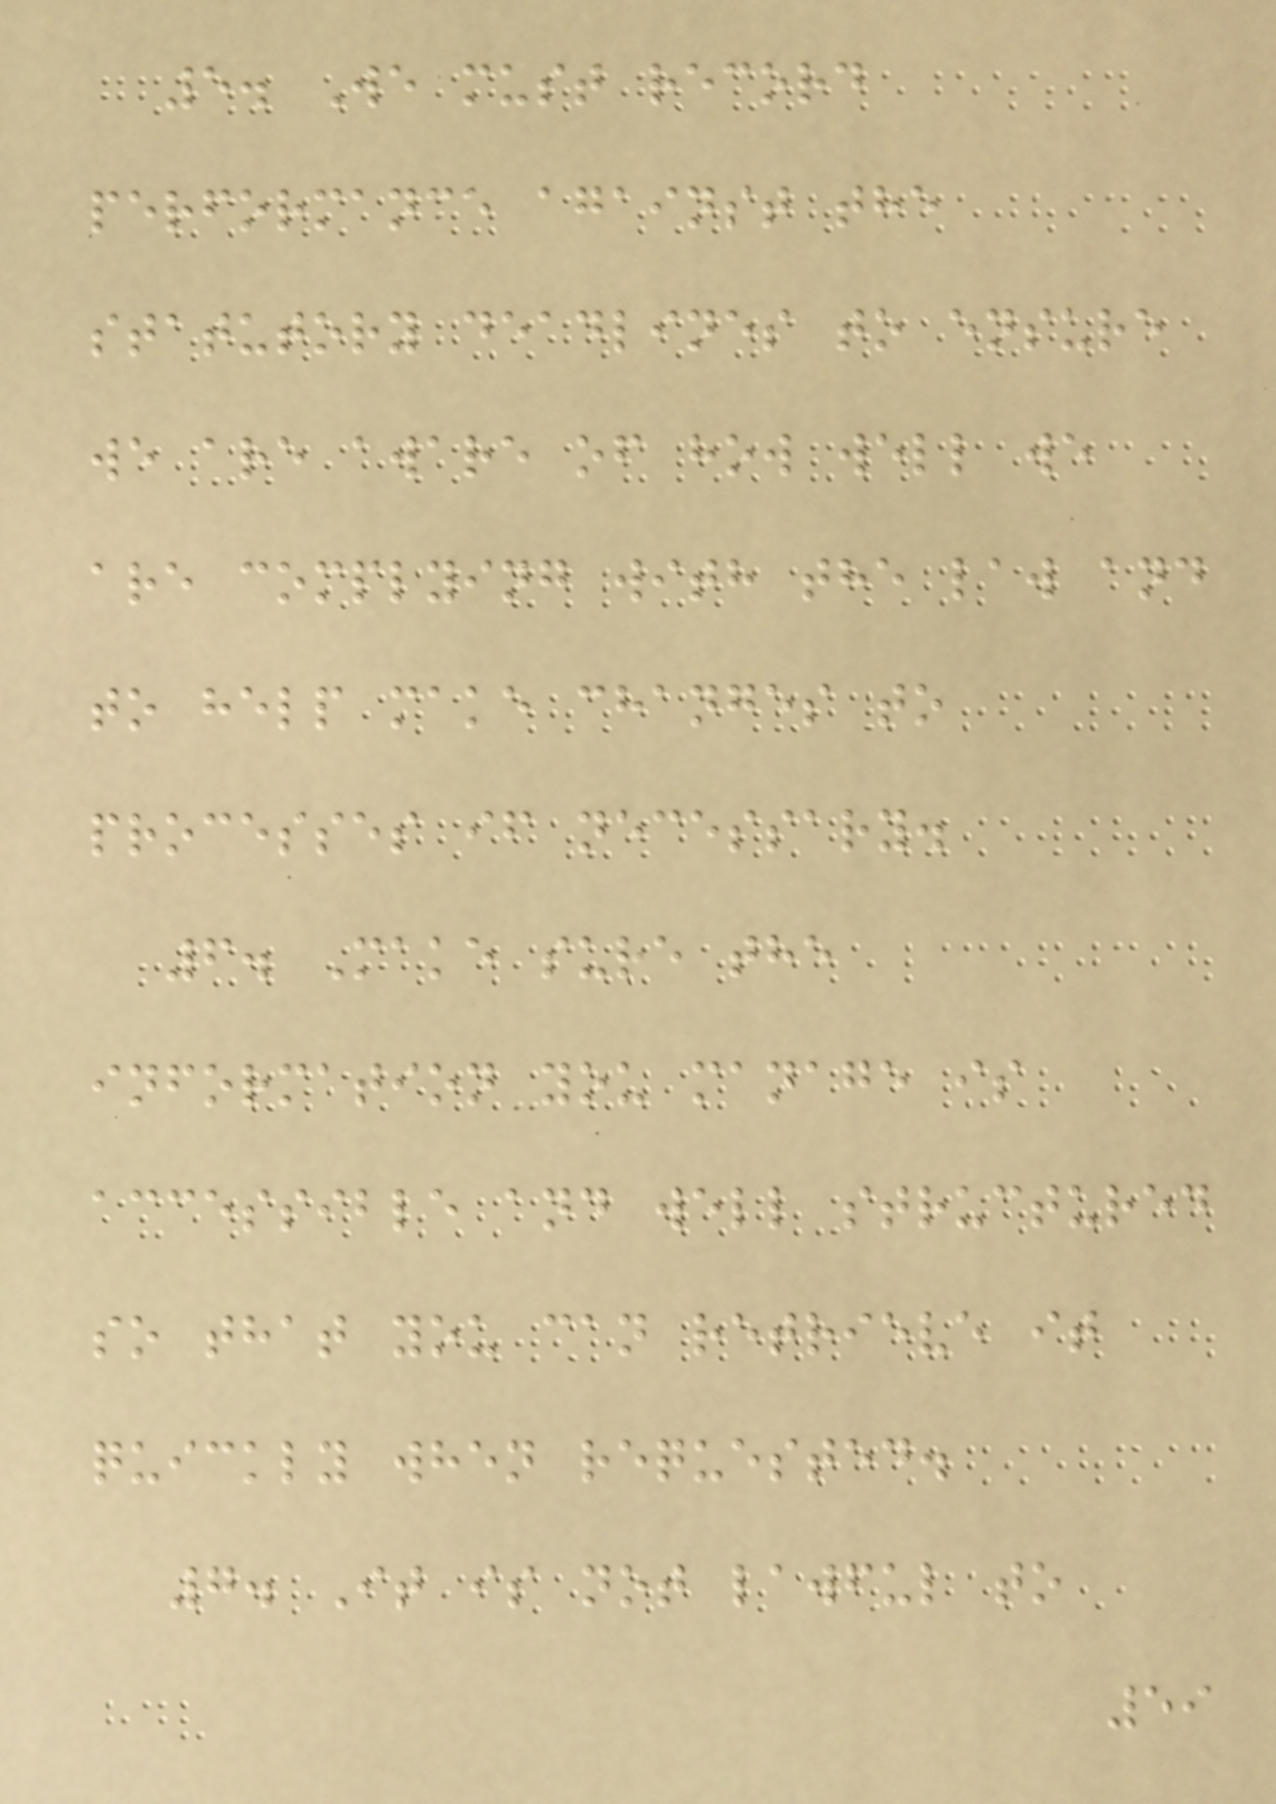5. We must record
performance against the
statutory deadlines to ensure
we are aware of how well we
are complying with the law and
to help make changes to
processes if necessary.
6. Make sure the
information you manage is
accessible and well structured
so that you can retrieve it
quickly when requested.
7. It is not lawful to
59
